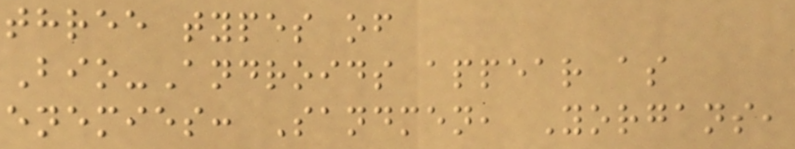three types of
Bio-Androids appear as
enemies: Sandmen, Yorgans,
